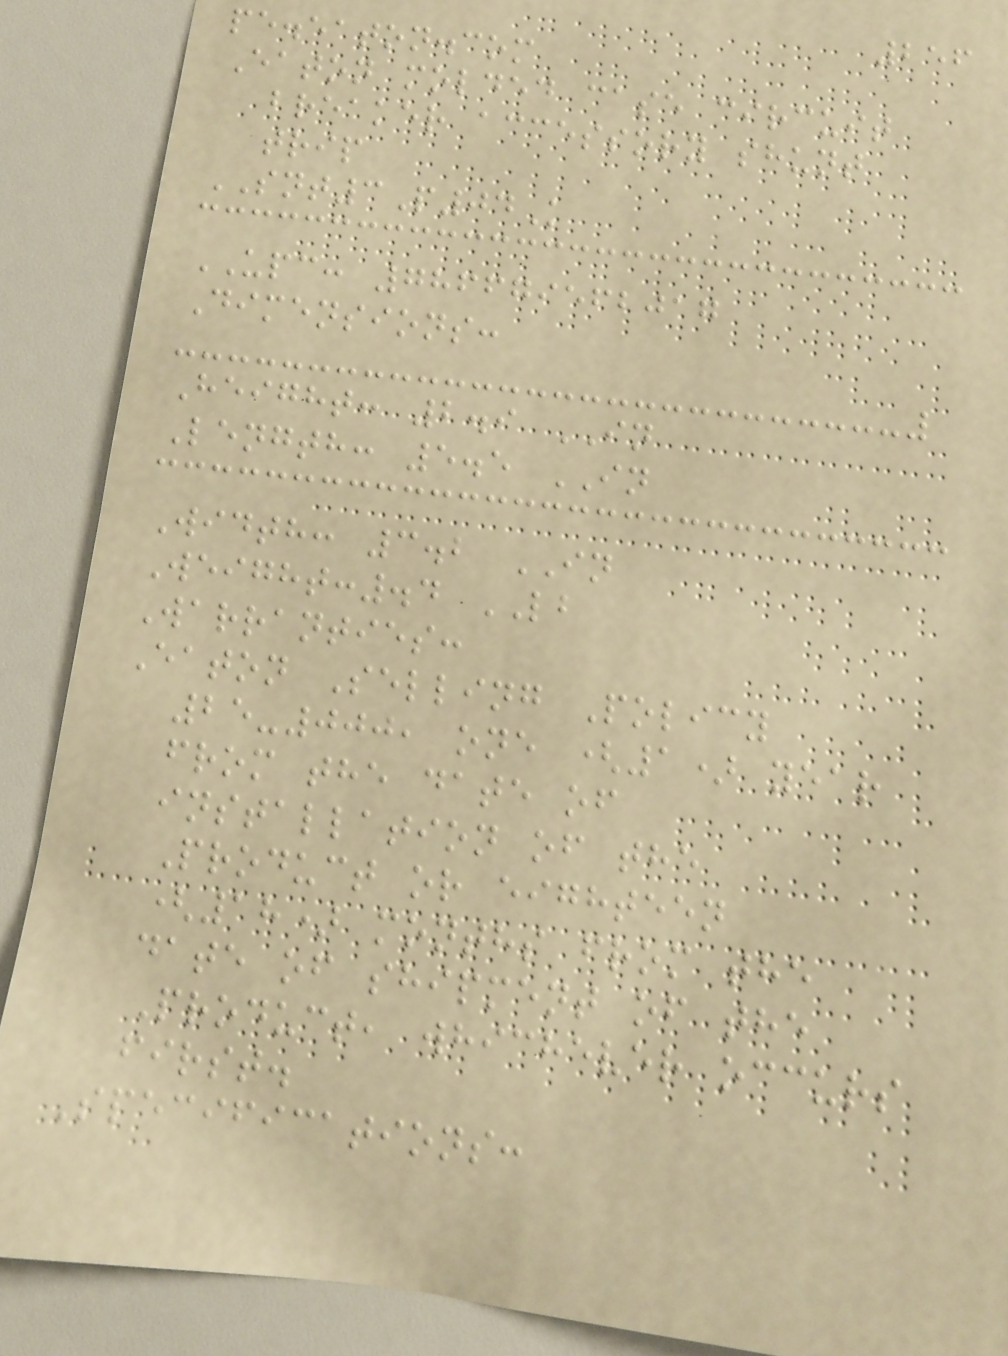256
pe.eaton.com
Eaton molded case circuit
breaker accessory shunt
trip
SNT3P04K
UPC: 786679562017
Dimensions:
Height: 2.9 IN
Length: 5.5 IN
Width: 3.2 IN
Weight:.4 LB
Warranties:
Eaton Selling Policy
25-000, one (1) year
from the date of
installation of the
Product or eighteen
(18) months from the
date of shipment of the
Product, whichever occurs
first.
Specifications:
